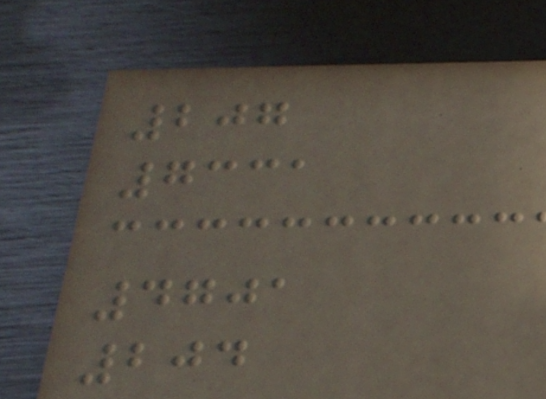207
7331
4701
204
